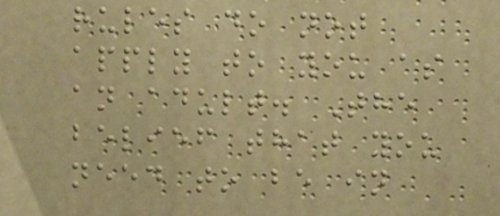rules do not
apply to you as
an adult. The
belief that you
need to be in
